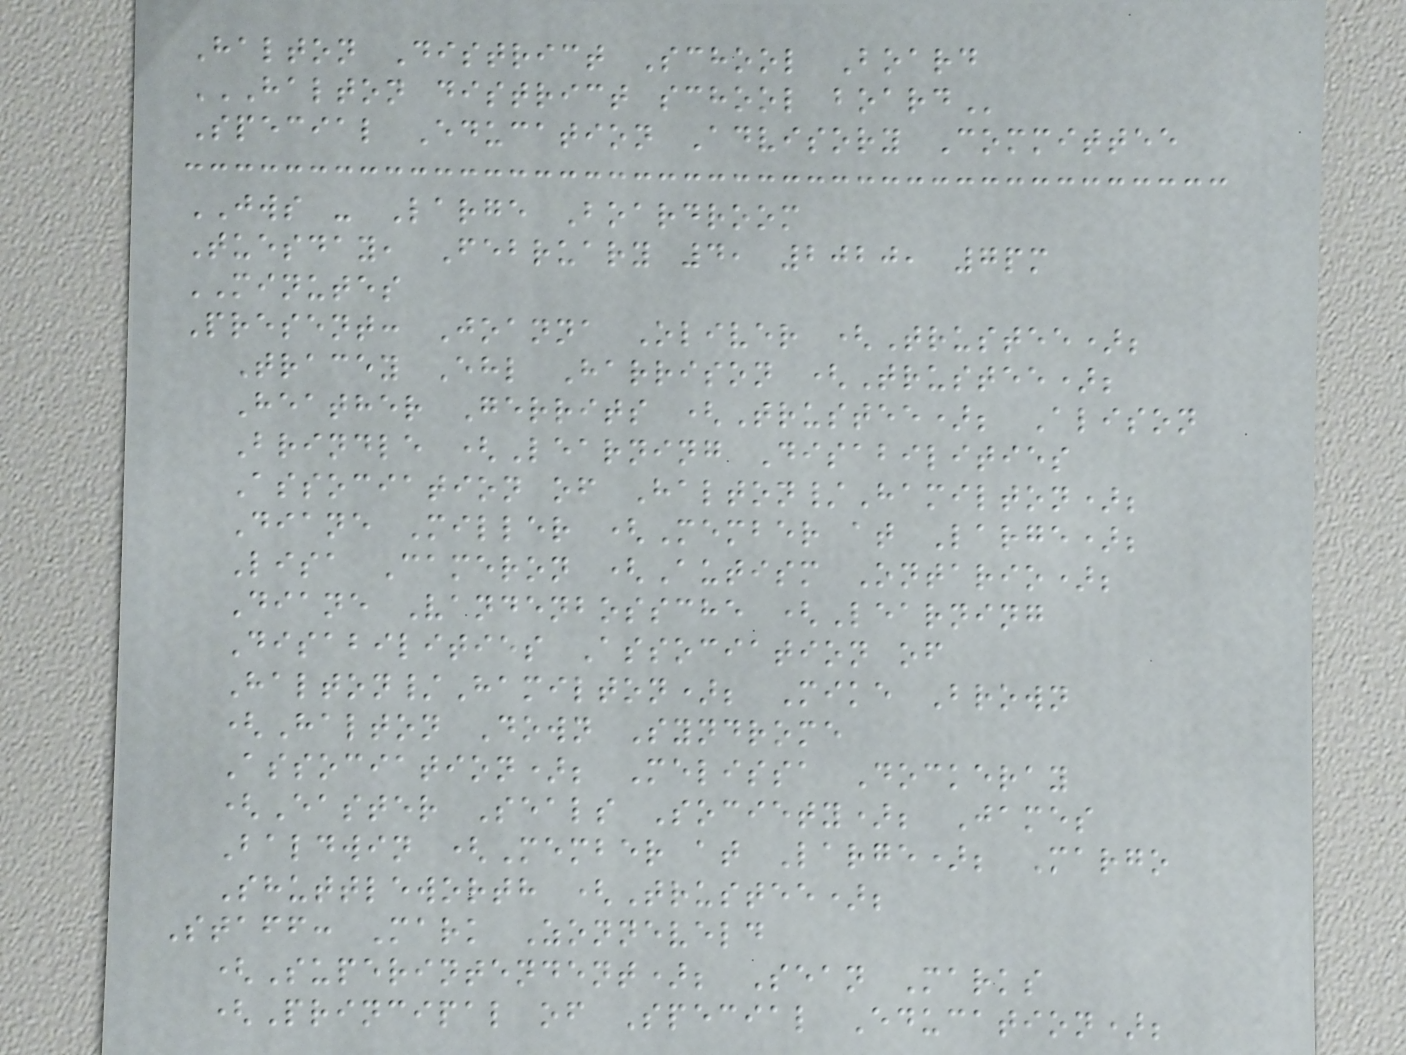Halton District School Board
HALTON DISTRICT SCHOOL BOARD
Special Education Advisory Committee
JWS - Large Boardroom
Tuesday, February 4, 2020, 7pm
MINUTES
Present: Joanna Oliver (Trustee);
Tracey Ehl Harrison (Trustee);
Heather Gerrits (Trustee); Alison
Brindle (Learning Disabilities
Association of Halton/Hamilton);
Diane Miller (Member at Large);
Lisa Cameron (Autism Ontario);
Diane Vandenbossche (Learning
Disabilities Association of
Halton/Hamilton); Mike Brown
(Halton Down Syndrome
Association); Melissa Dockeray
(Easter Seals Society); James
Baldwin (Member at Large); Margo
Shuttleworth (Trustee);
Staff: Mark Zonneveld
(Superintendent); Sean Marks
(Principal of Special Education);
